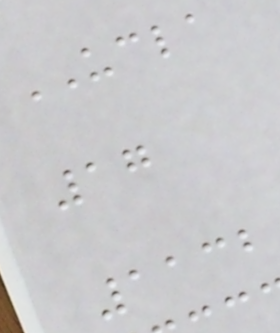UCLA
17
1132
